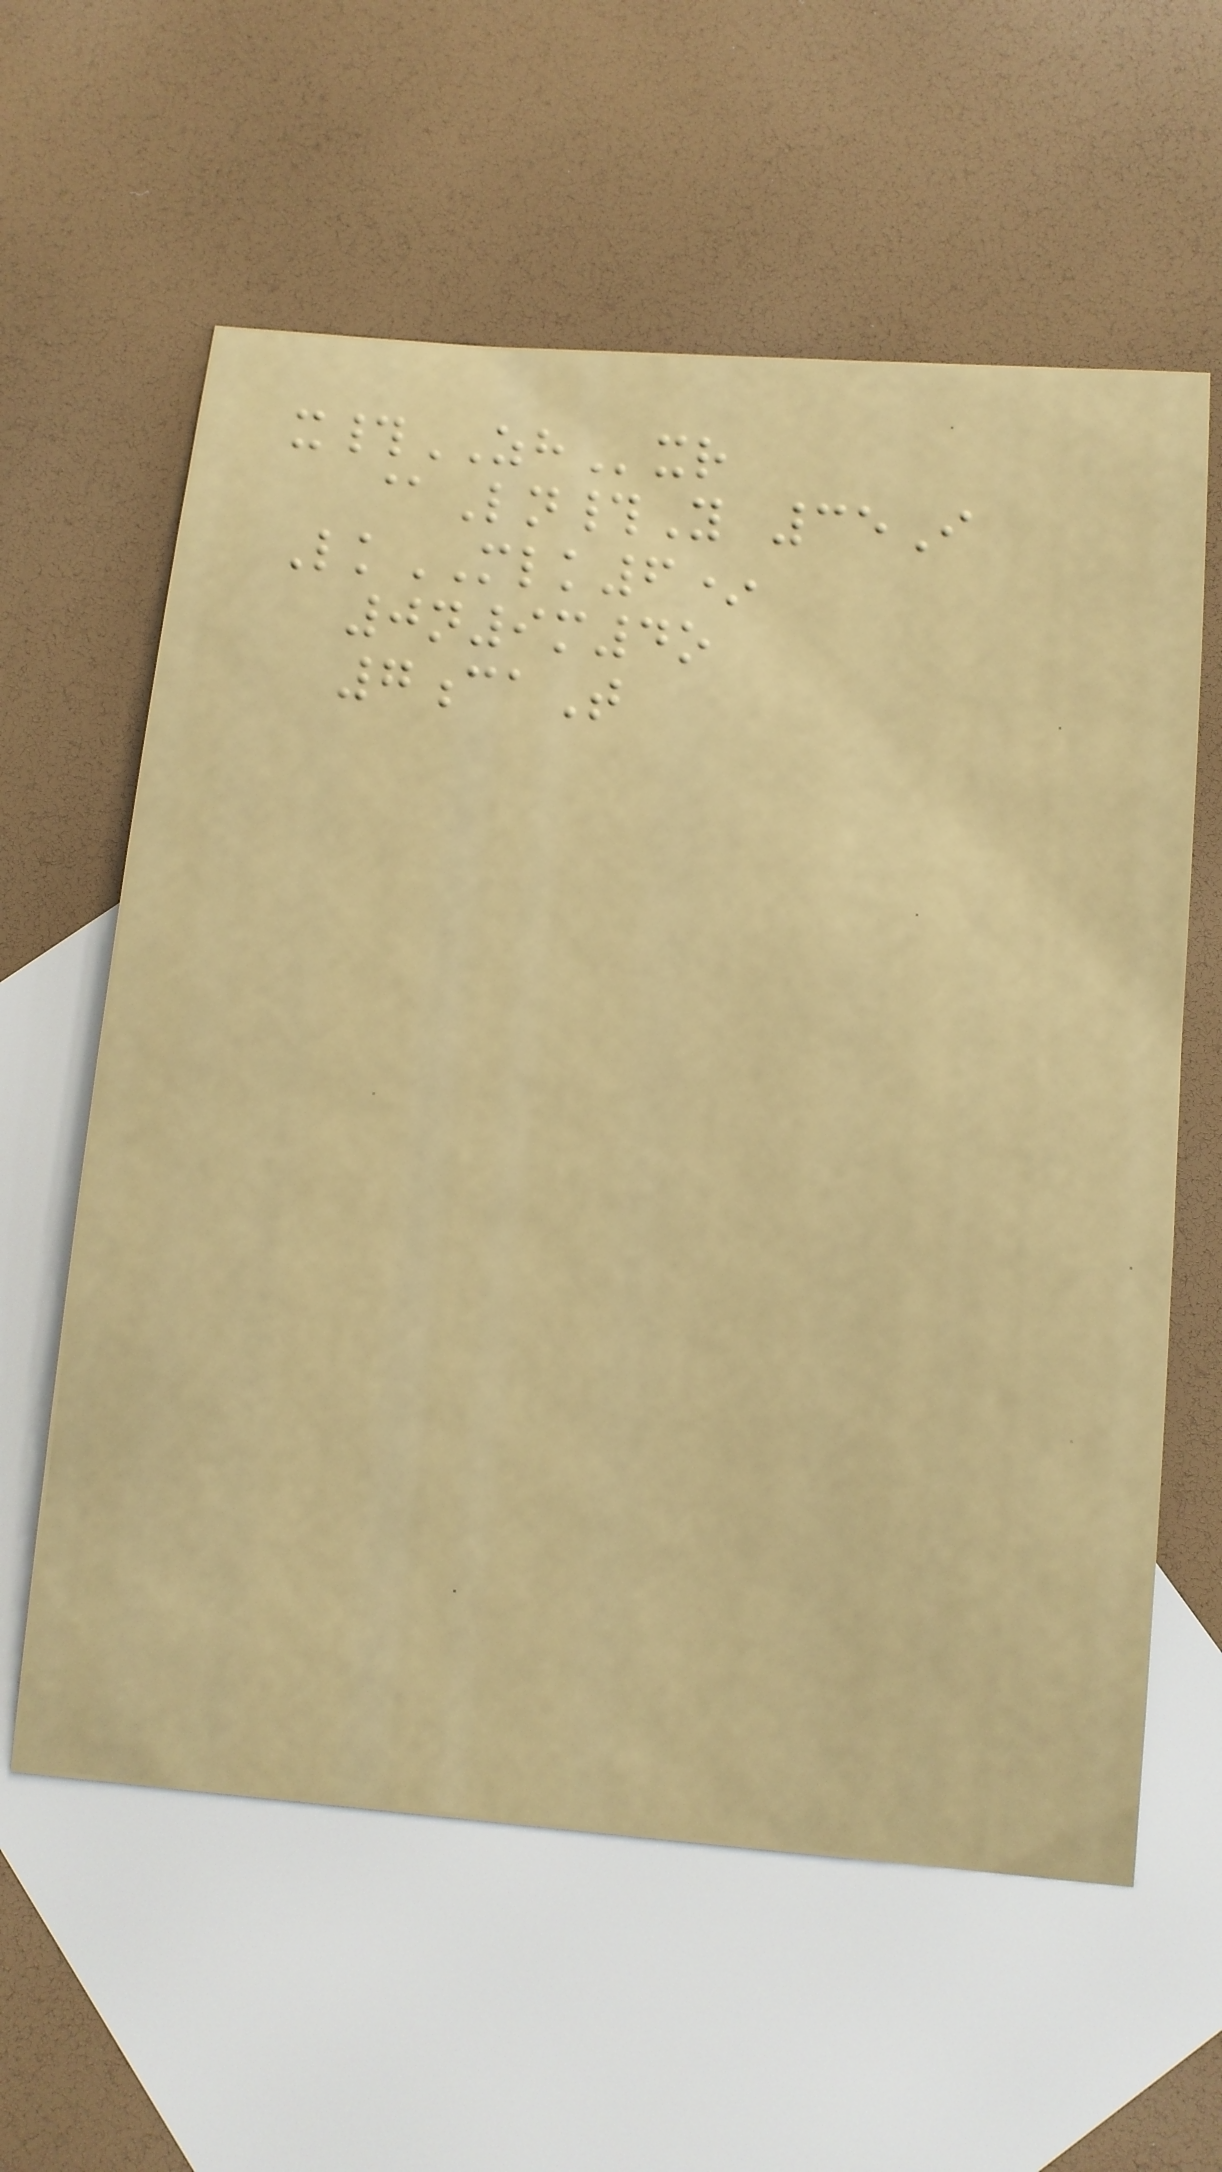x#ZHxr
@Ln#Y 35I
LkMLK6*
0n9m4o
7caT
